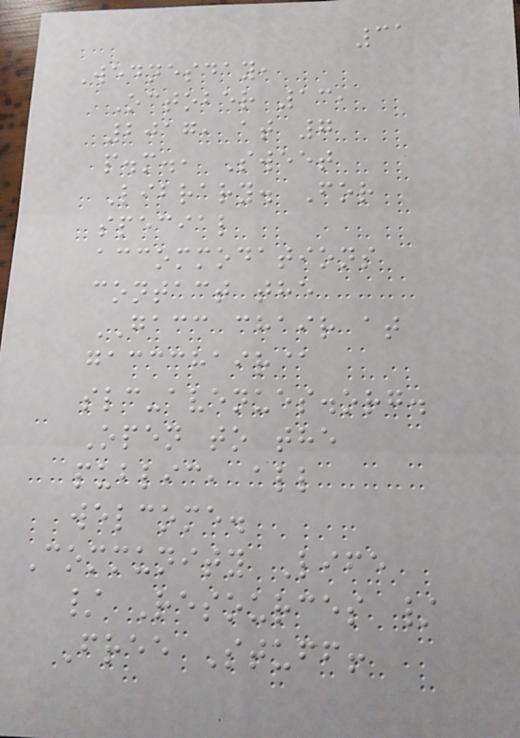31
Wednesday,
October 13,
2017, at 7
p.m., Sweet
Library. For
special
accommodations
contact the
GACC chair at
gaccchair@
slc-avenues.org.
Open to the
public, all
welcome.
Community Life
/ Resources /
Free Stuff!
